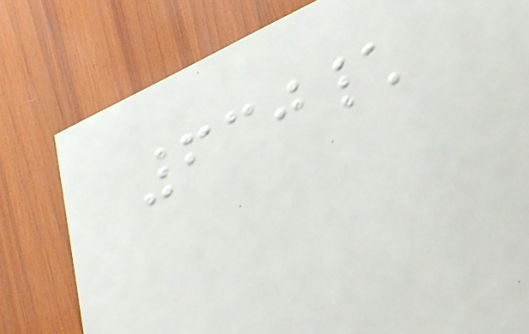630\
